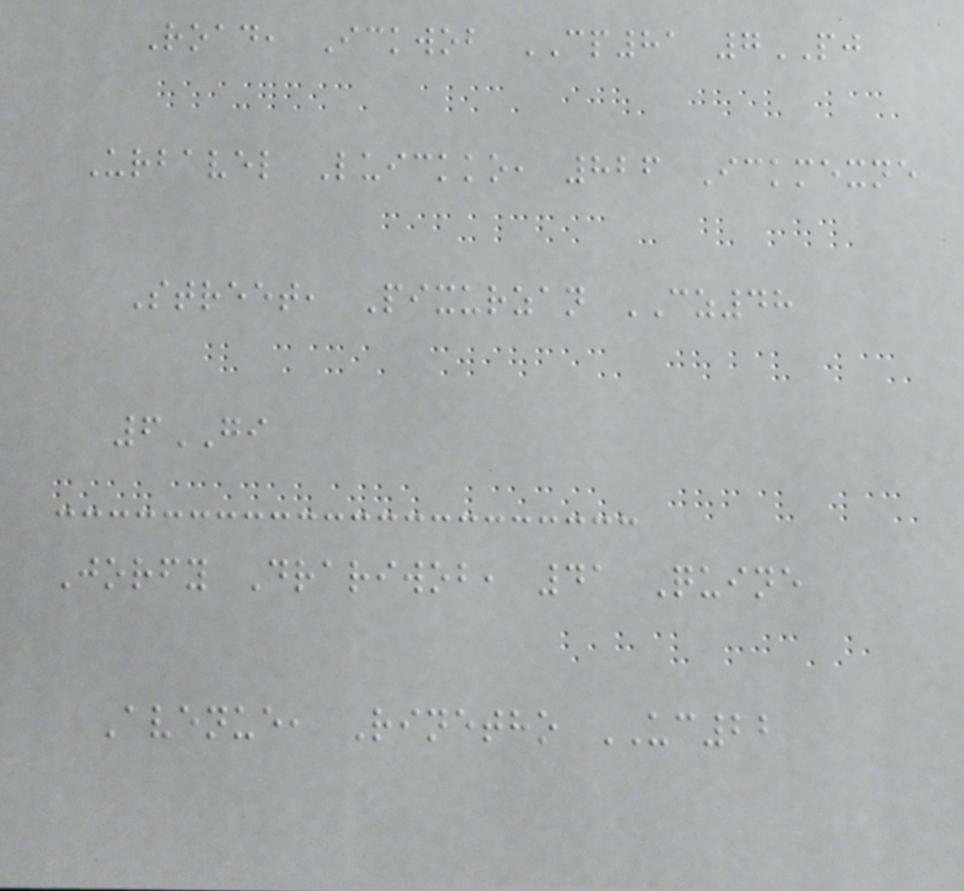Road, Ickwob CP81 7PJ
Urbavel Luickko, 826 Ickmexne
Street, Pixurzan CZ48
6GI
Jorfy Drariwob, 41 Quine
Avenue, Rinetho UC22
